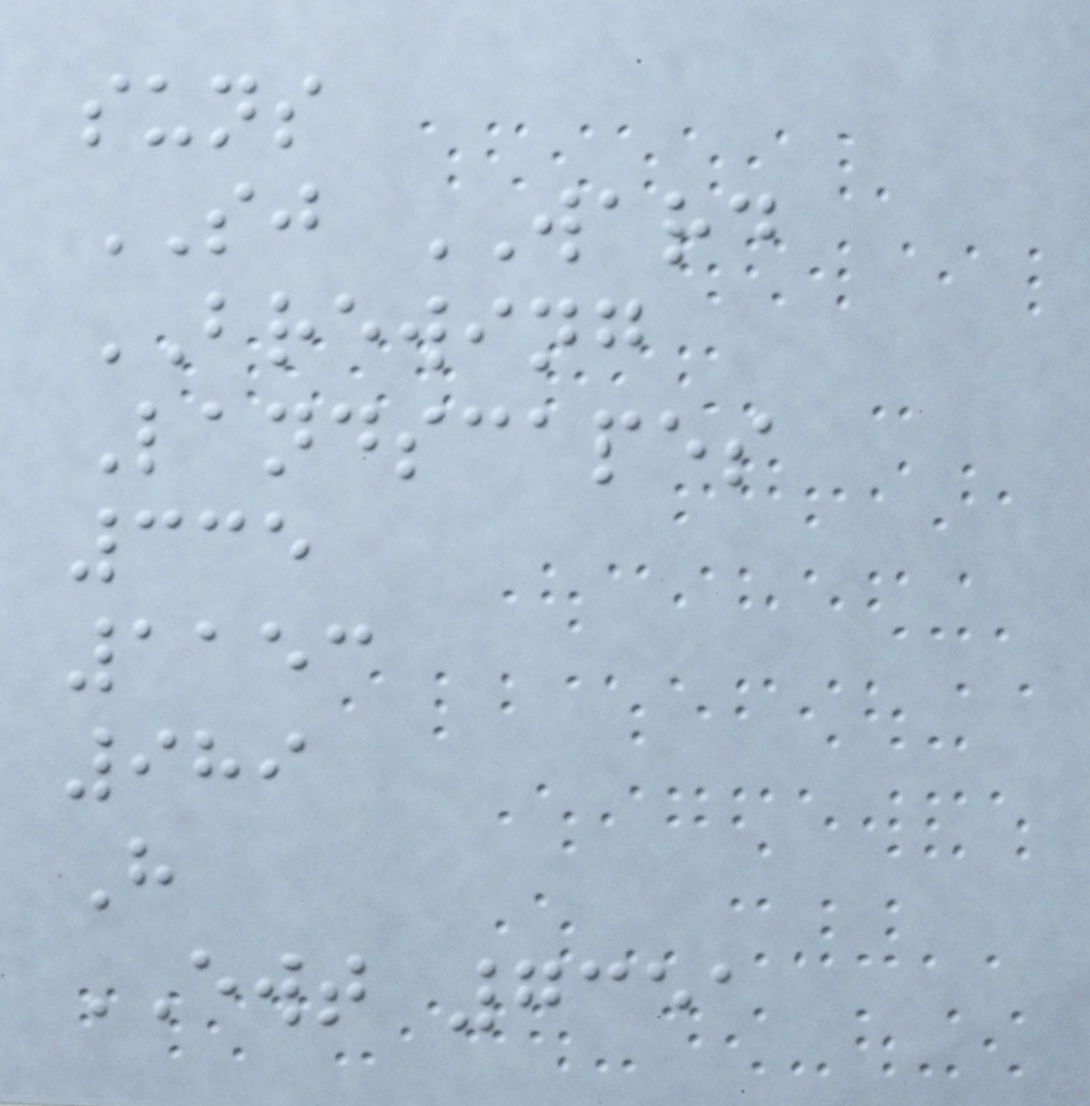suns
SJ WARD
BREWING
Landscapes
335
1153
989
H
EWT 7351
